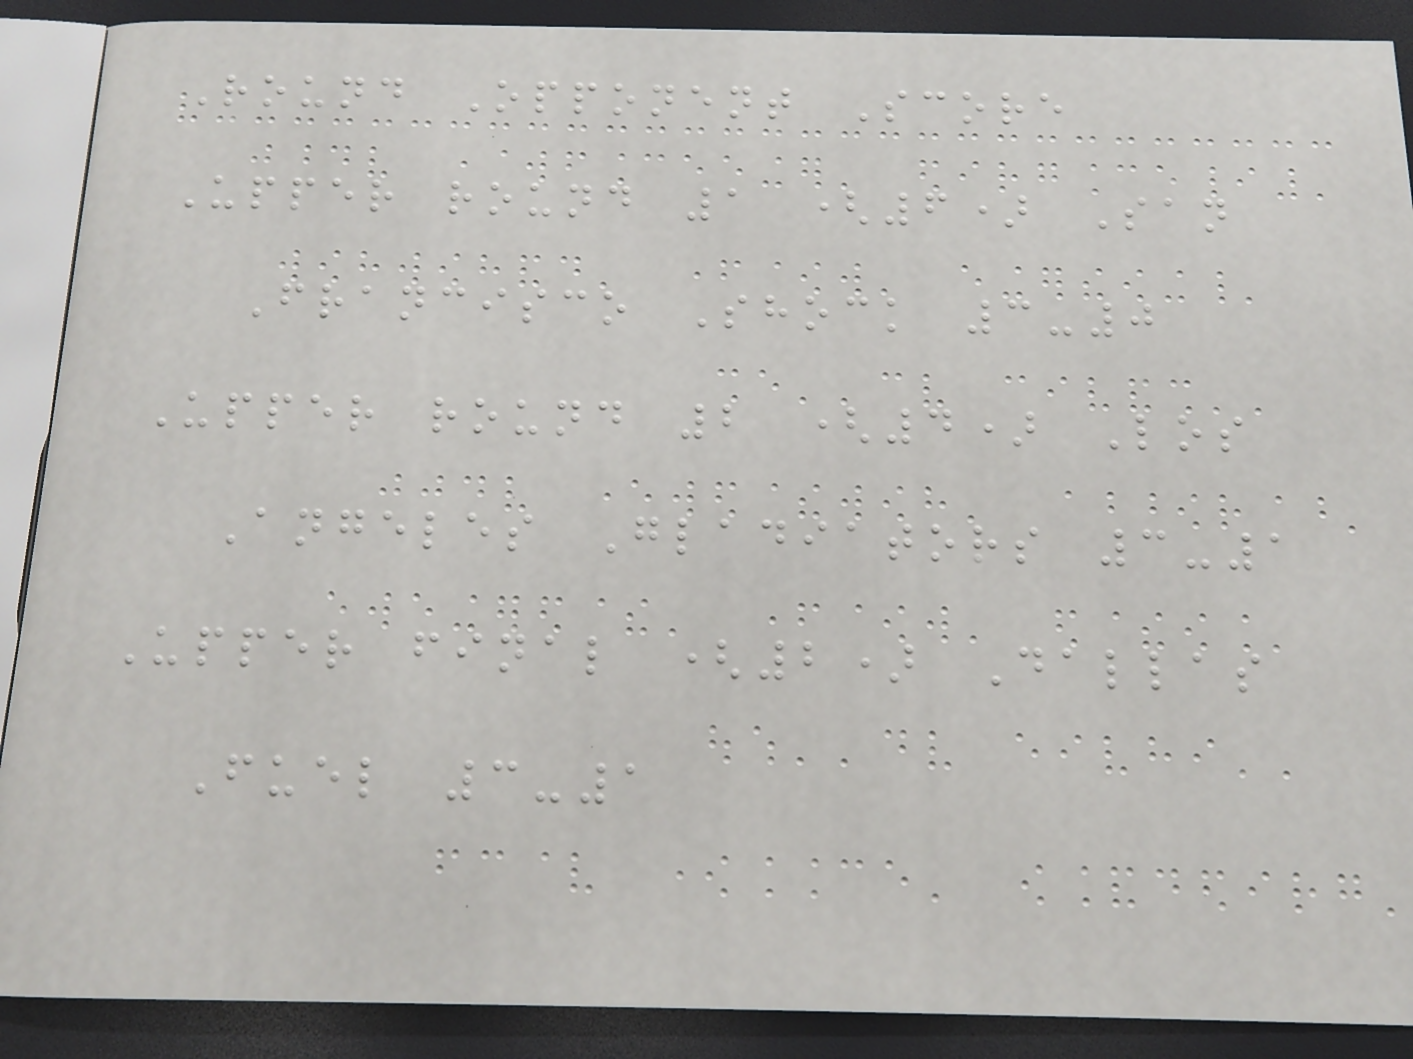Round Opponent Score
Upper round 1 (6) San
Francisco Shock 3-0
Upper round 2 (4) Los
Angeles Gladiators 3-1
Upper final (2) Dallas
Fuel 3-1
